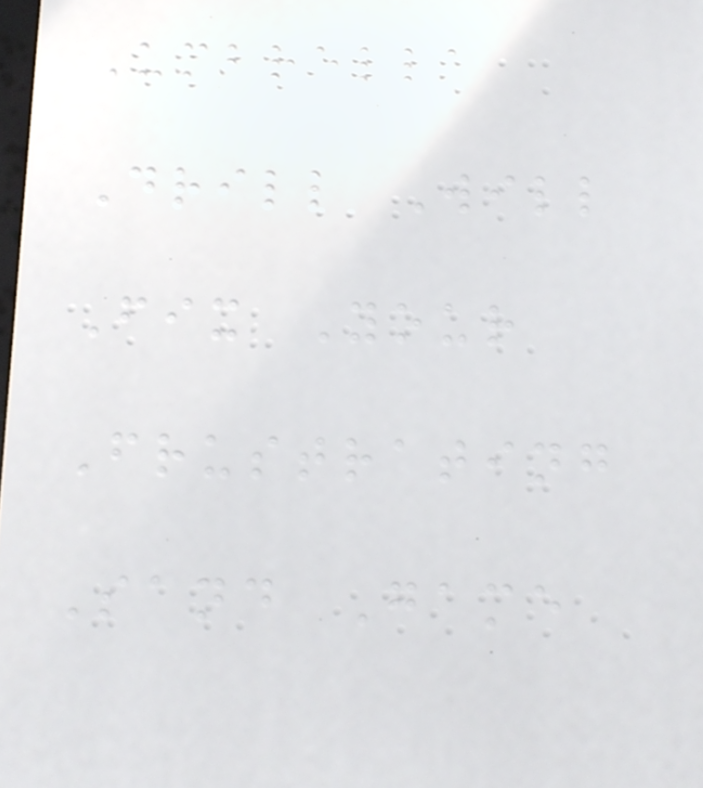Umbrella
Drill Will
Fix Your
Frustrating
Sand Game
